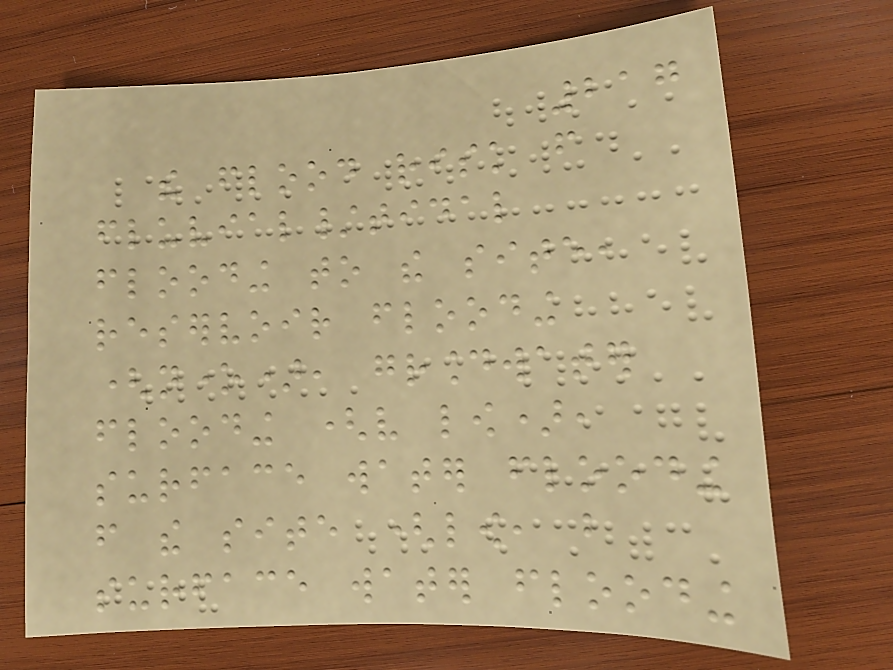217
the flood risk from
fluvial/tidal
flooding to the site,
reservoir flooding
(none), groundwater
flooding (very low),
surface water flooding
from the site (low, but
surface water flooding
